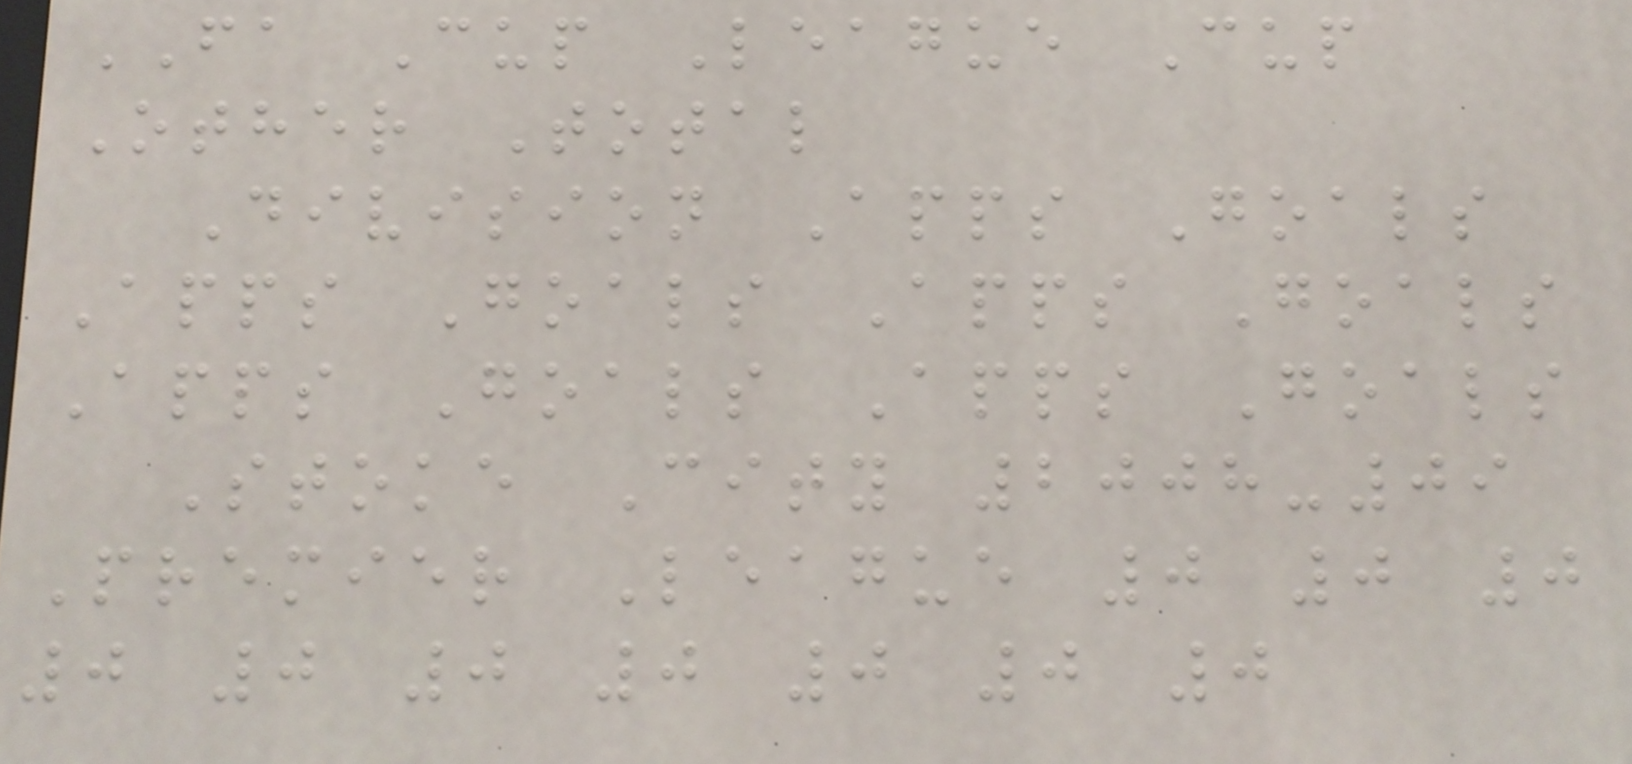FA Cup League Cup
Other Total
Division Apps Goals
Apps Goals Apps Goals
Apps Goals Apps Goals
Stoke City 2008-09
Premier League 0 0 0
0 0 0 0 0 0 0
